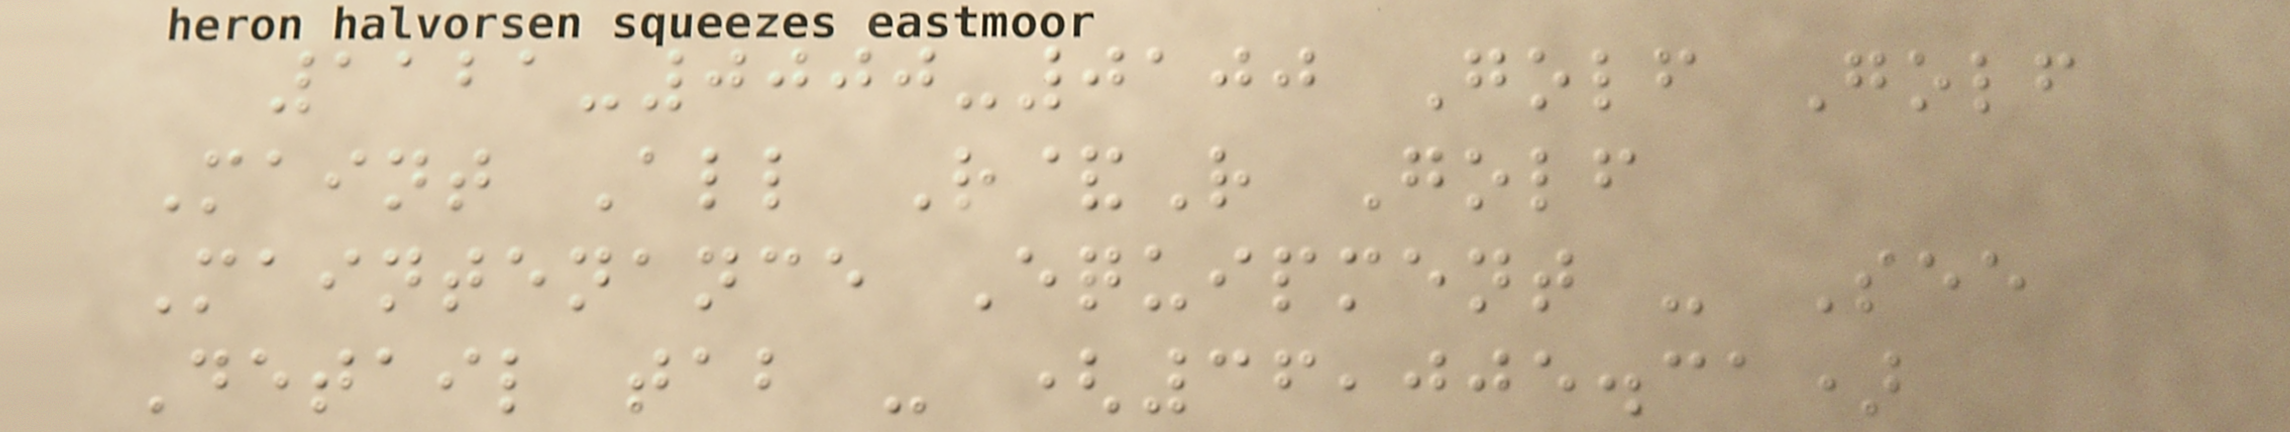1121-0000-0100 Golf Golf
Maint All R&R Golf
Maintenance Equipment - See
Detail tab - (36,005.31)
